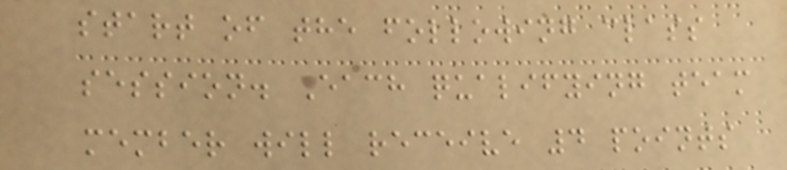start of the following class
session. Each qualifying team
member will receive 4 points
